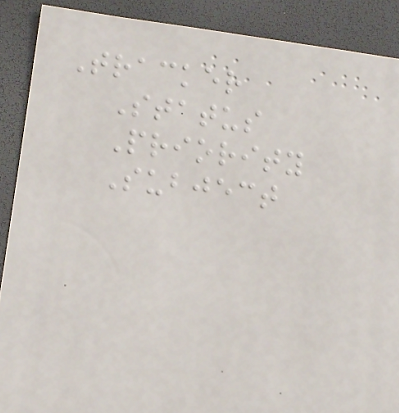Tracker
Status
Priority
Subject
